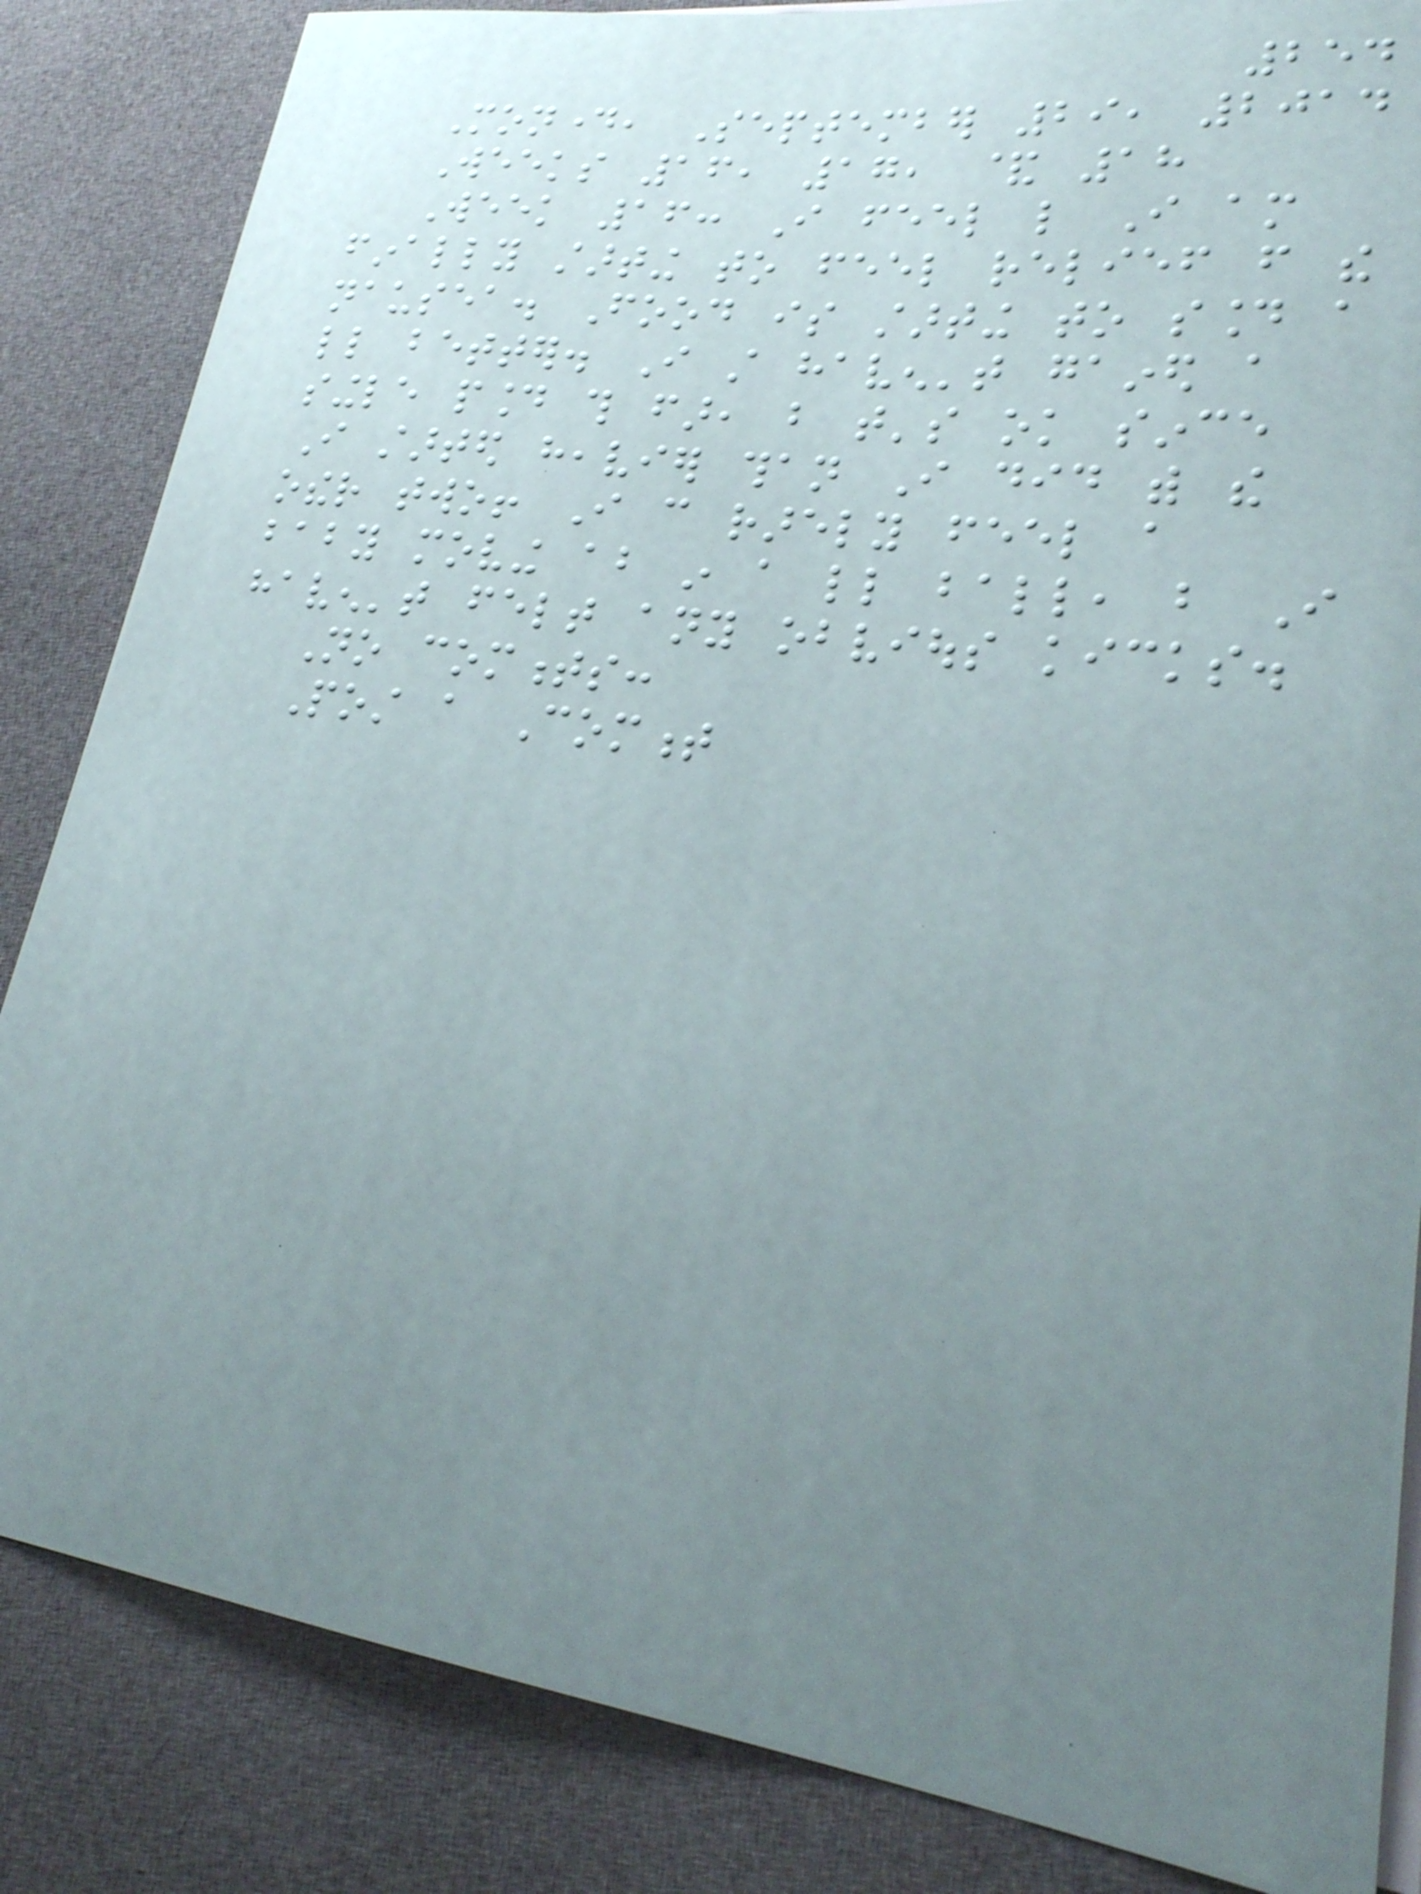254
Monday, September 29, 2014
Weeks 16, 17, & 18
Week 16: I feel like I am
finally starting to feel relief from the
nausea. Food is starting to sound a
little better. I still haven't gained a
single pound this far, but that's ok since
I started heavier than I did with the
other two! I can rarely feel a
baby moving about in a little ball, but I
haven't felt any obvious kicks.
No comments:
Post a Comment
